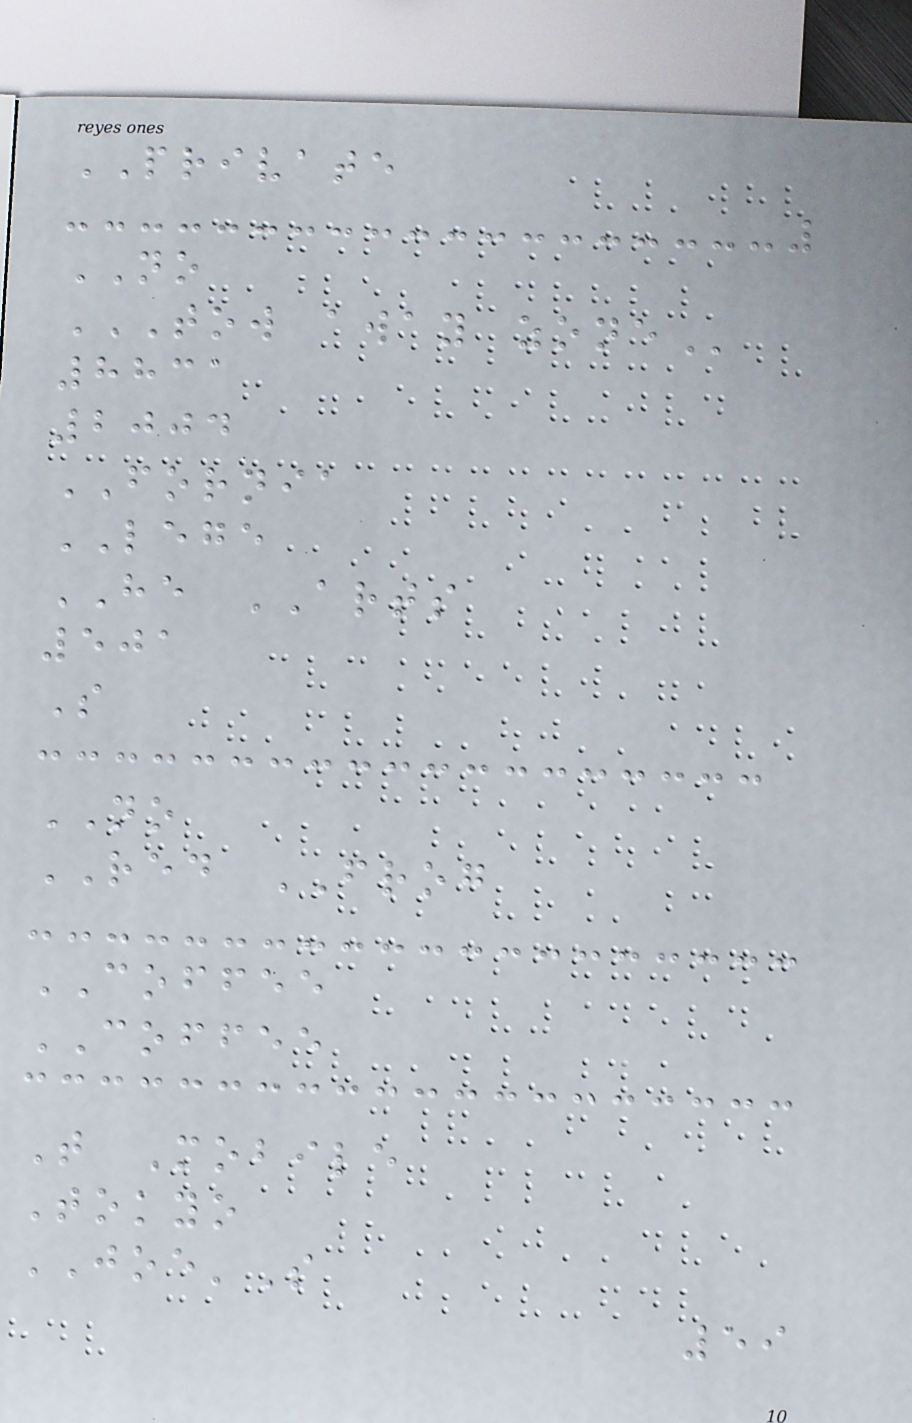PRIVATE
NO
TOW AWAY ZONE
8831
2004
FORNIA
LEGE
HE ARTS
501
S
NO
RED FROG
COFFEE
COFFEE
T Mobile
Tokyo
JOE'S
59
